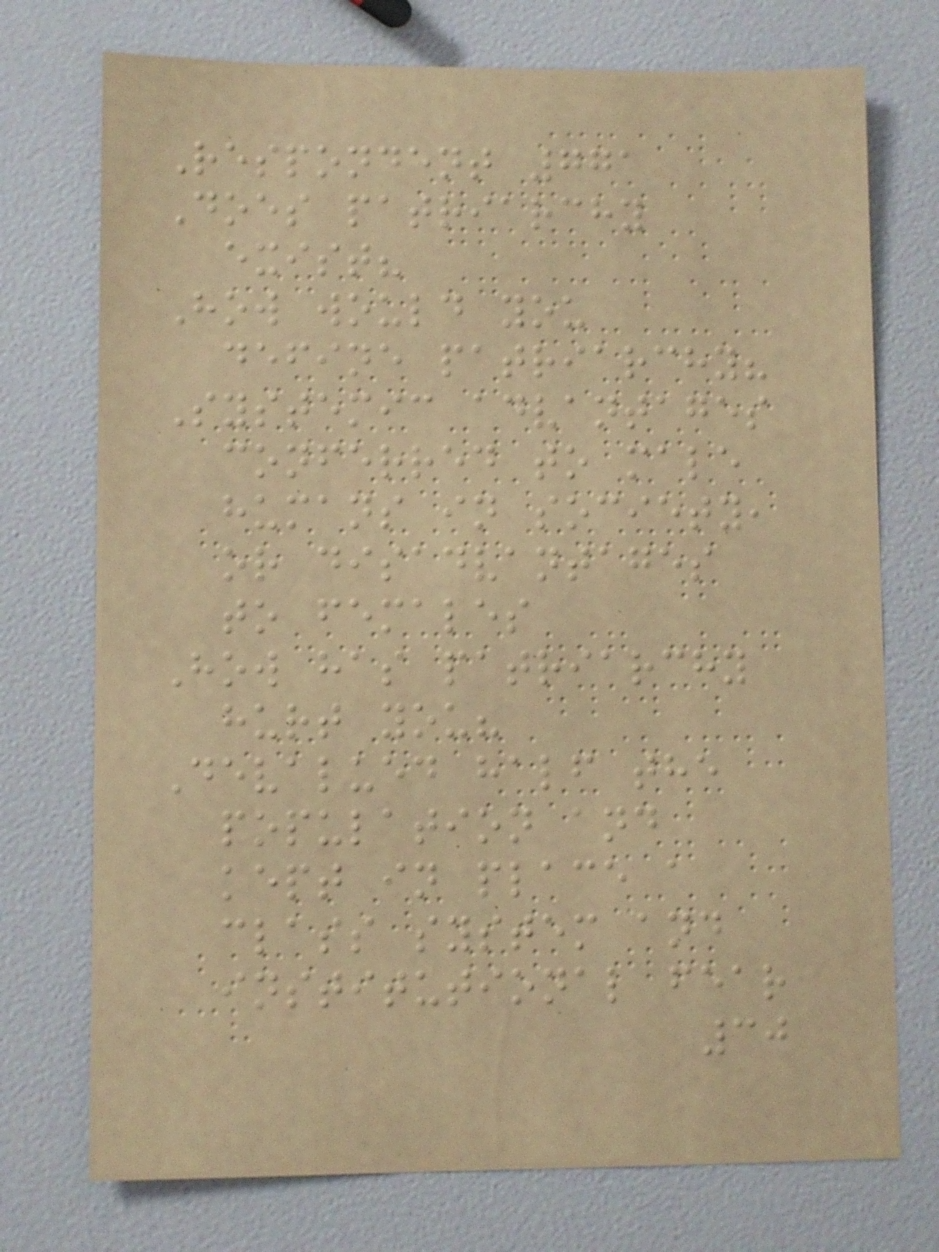Respondent 771
Does patriarchy
exist?
How would you
define patriarchy?
Systemic advantages
conferred to male
humans in society,
or disadvantages
to females
How has patriarchy
hurt you?
Devalued half the
population and
kept in place a
class system and
institutional fear
30
